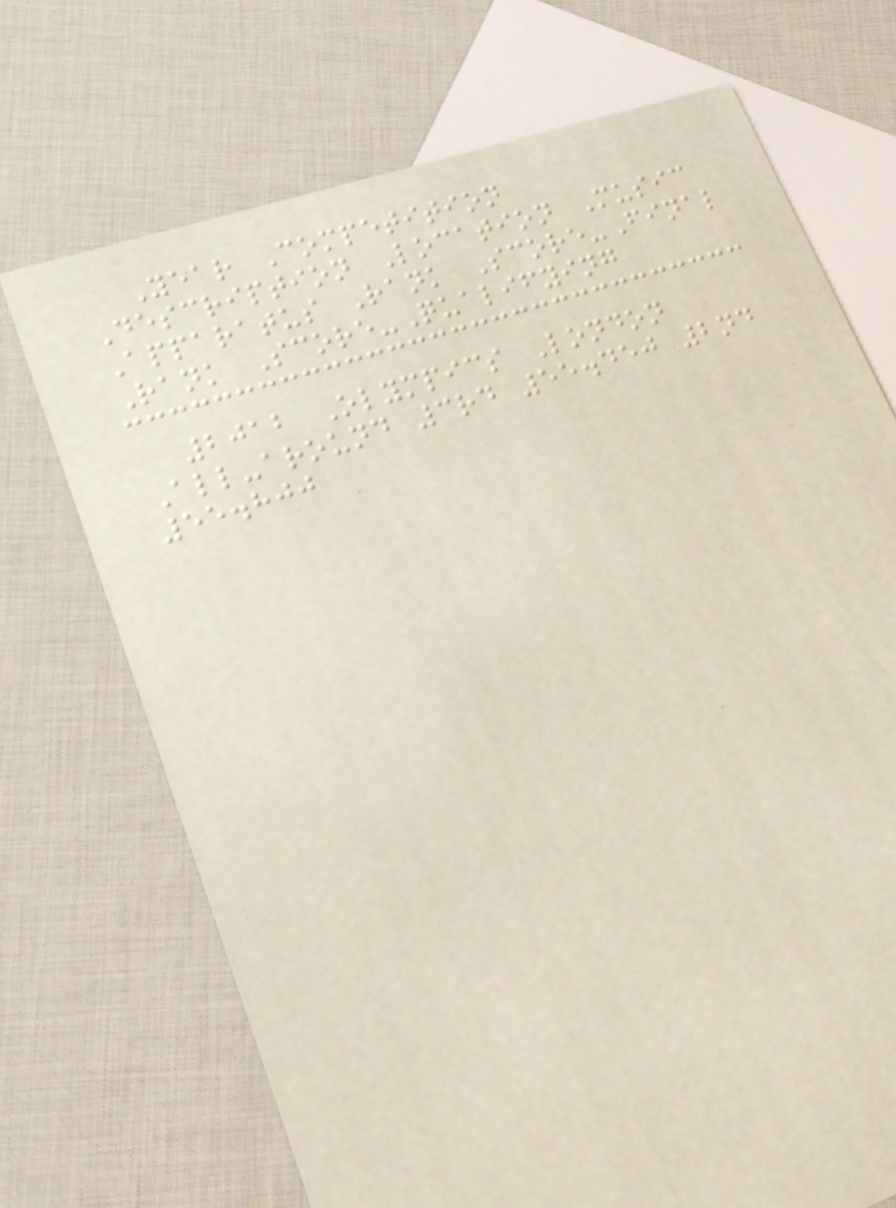Year Competition
Description Location Music
Apparatus Rank Score-Final
Rank Score-Qualifying
2012 Olympics London
All-around 3rd 55.450 2nd
55.800
